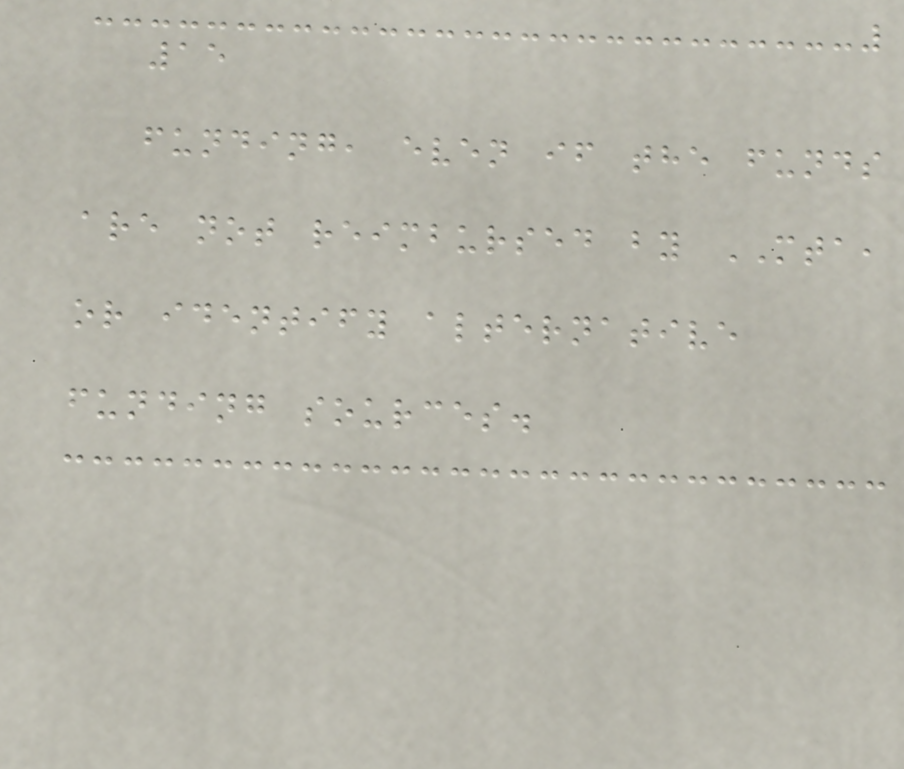15
funding, even if the funds
are not reimbursed by MTA,
or identify alternative
funding sources.
